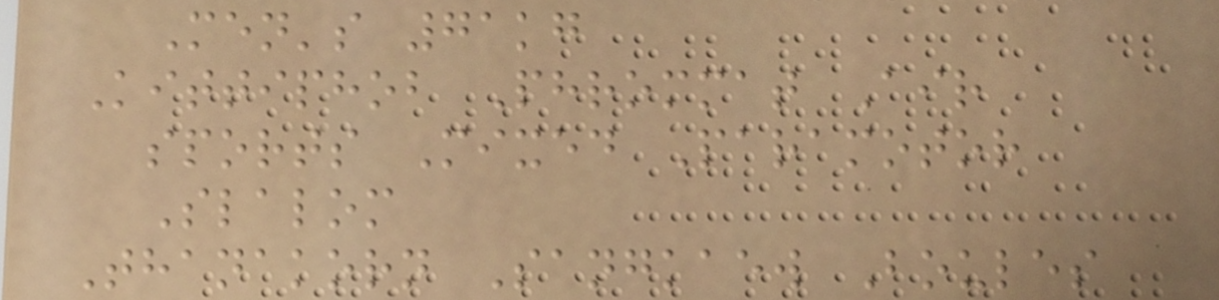Men's 71kg
Kittiphob Phrommat Air
sports Mixed Paramotor
Slalom
Thanakorn Sangkaew Boules
